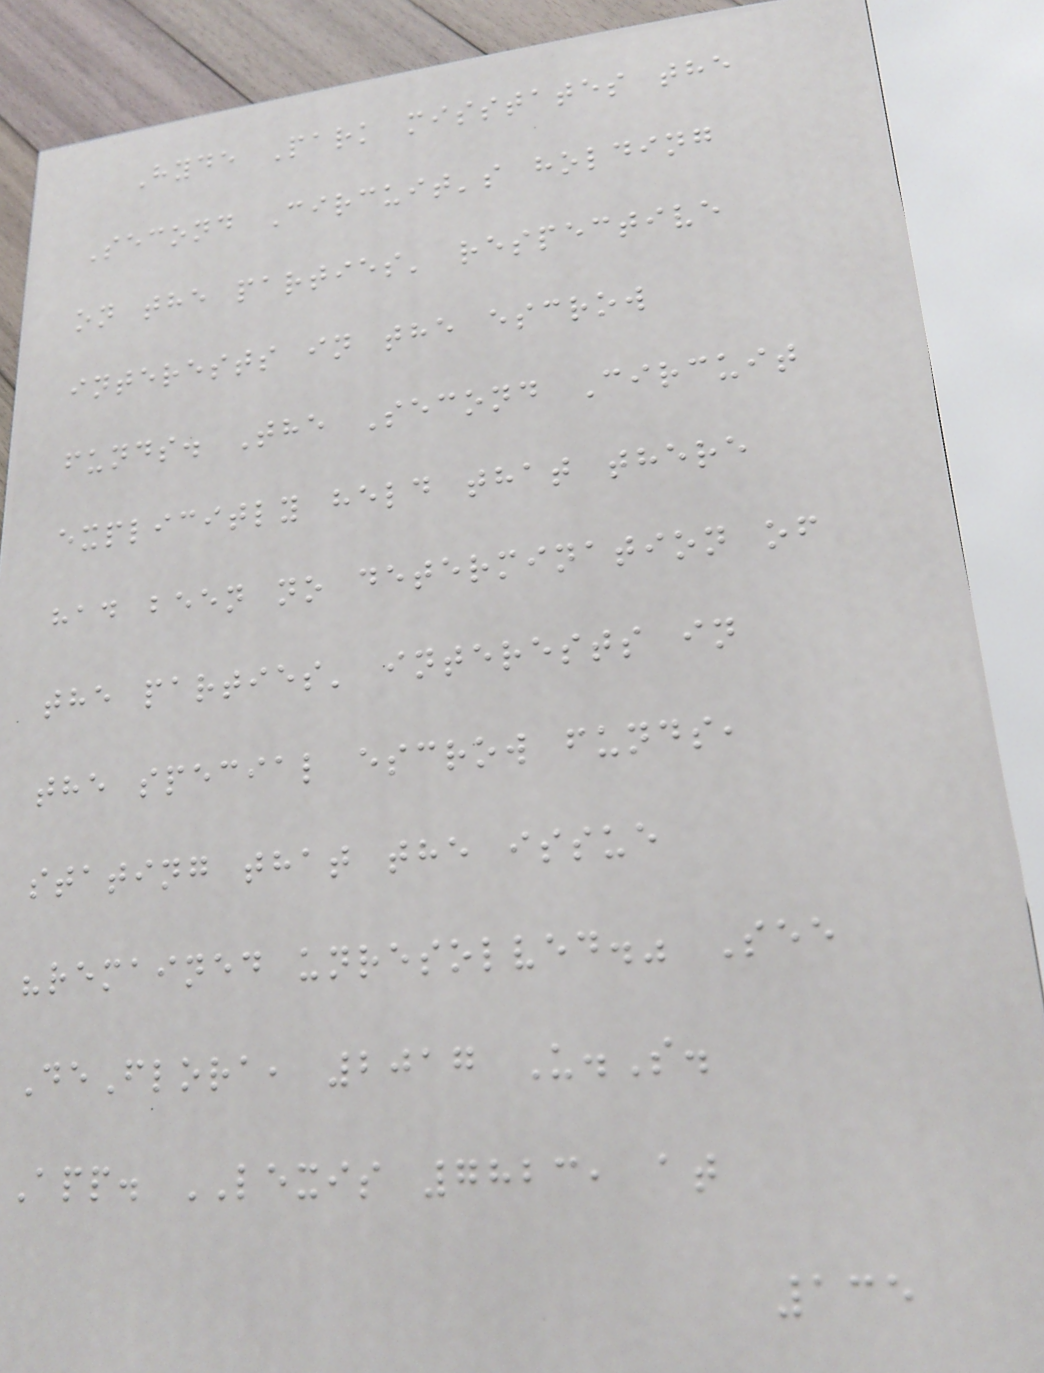Hyde Park misstates the
Second Circuit's holding
on the parties' respective
interests in the escrow
funds. The Second Circuit
explicitly held that there
had been no determination of
the parties' interests in
the special escrow funds,
stating that the issue
"remained unresolved." See
DeFlora, 2017 U.S.
App. LEXIS 7823, at
135
